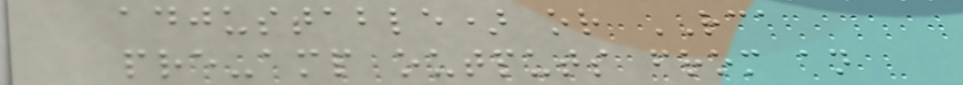adjustable) or RCA
pre-amp outputs from an
